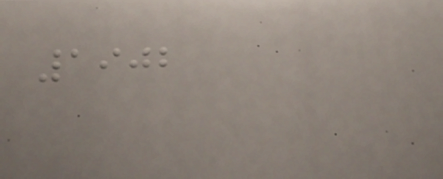1902
